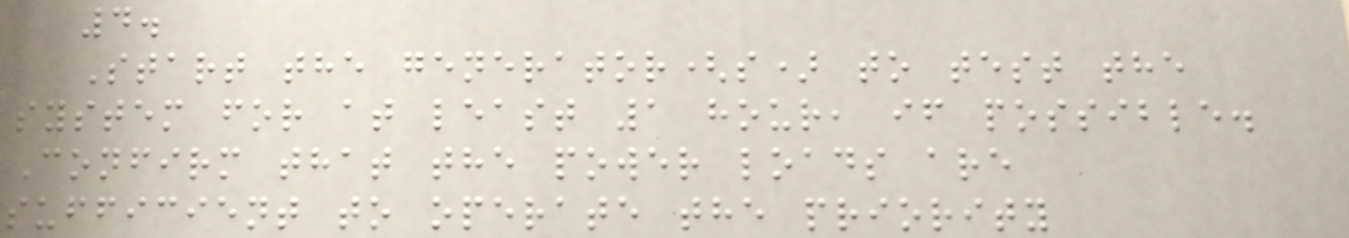4.
Start the generator(s) to test the
system for at least 1 hour, if possible.
Confirm that the power loads are
sufficient to operate the priority
